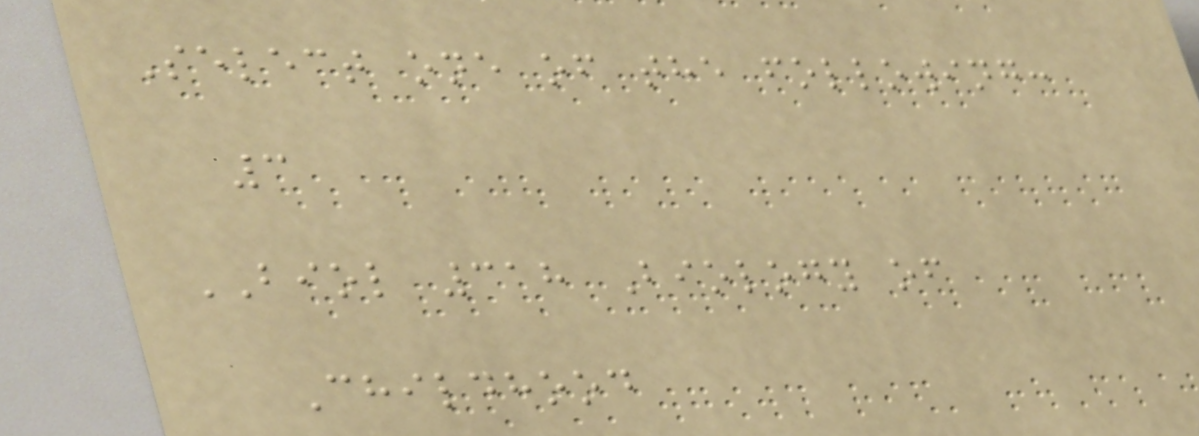Select one of the following:
3
BIOL 318 Biology of
Childhood
